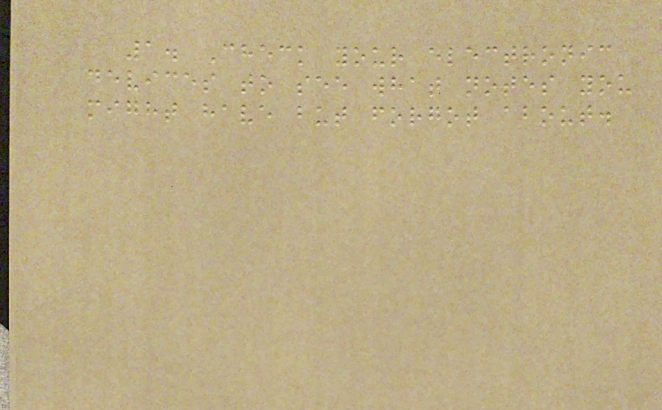1. Check your electronic
devices to see what notes you
might have but forgot about.
